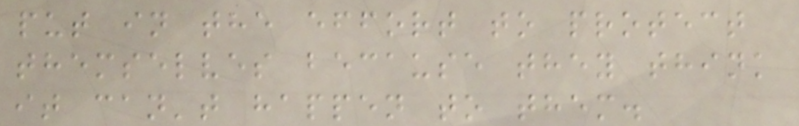put in the effort to protect
themselves because they think
it can't happen to them.
